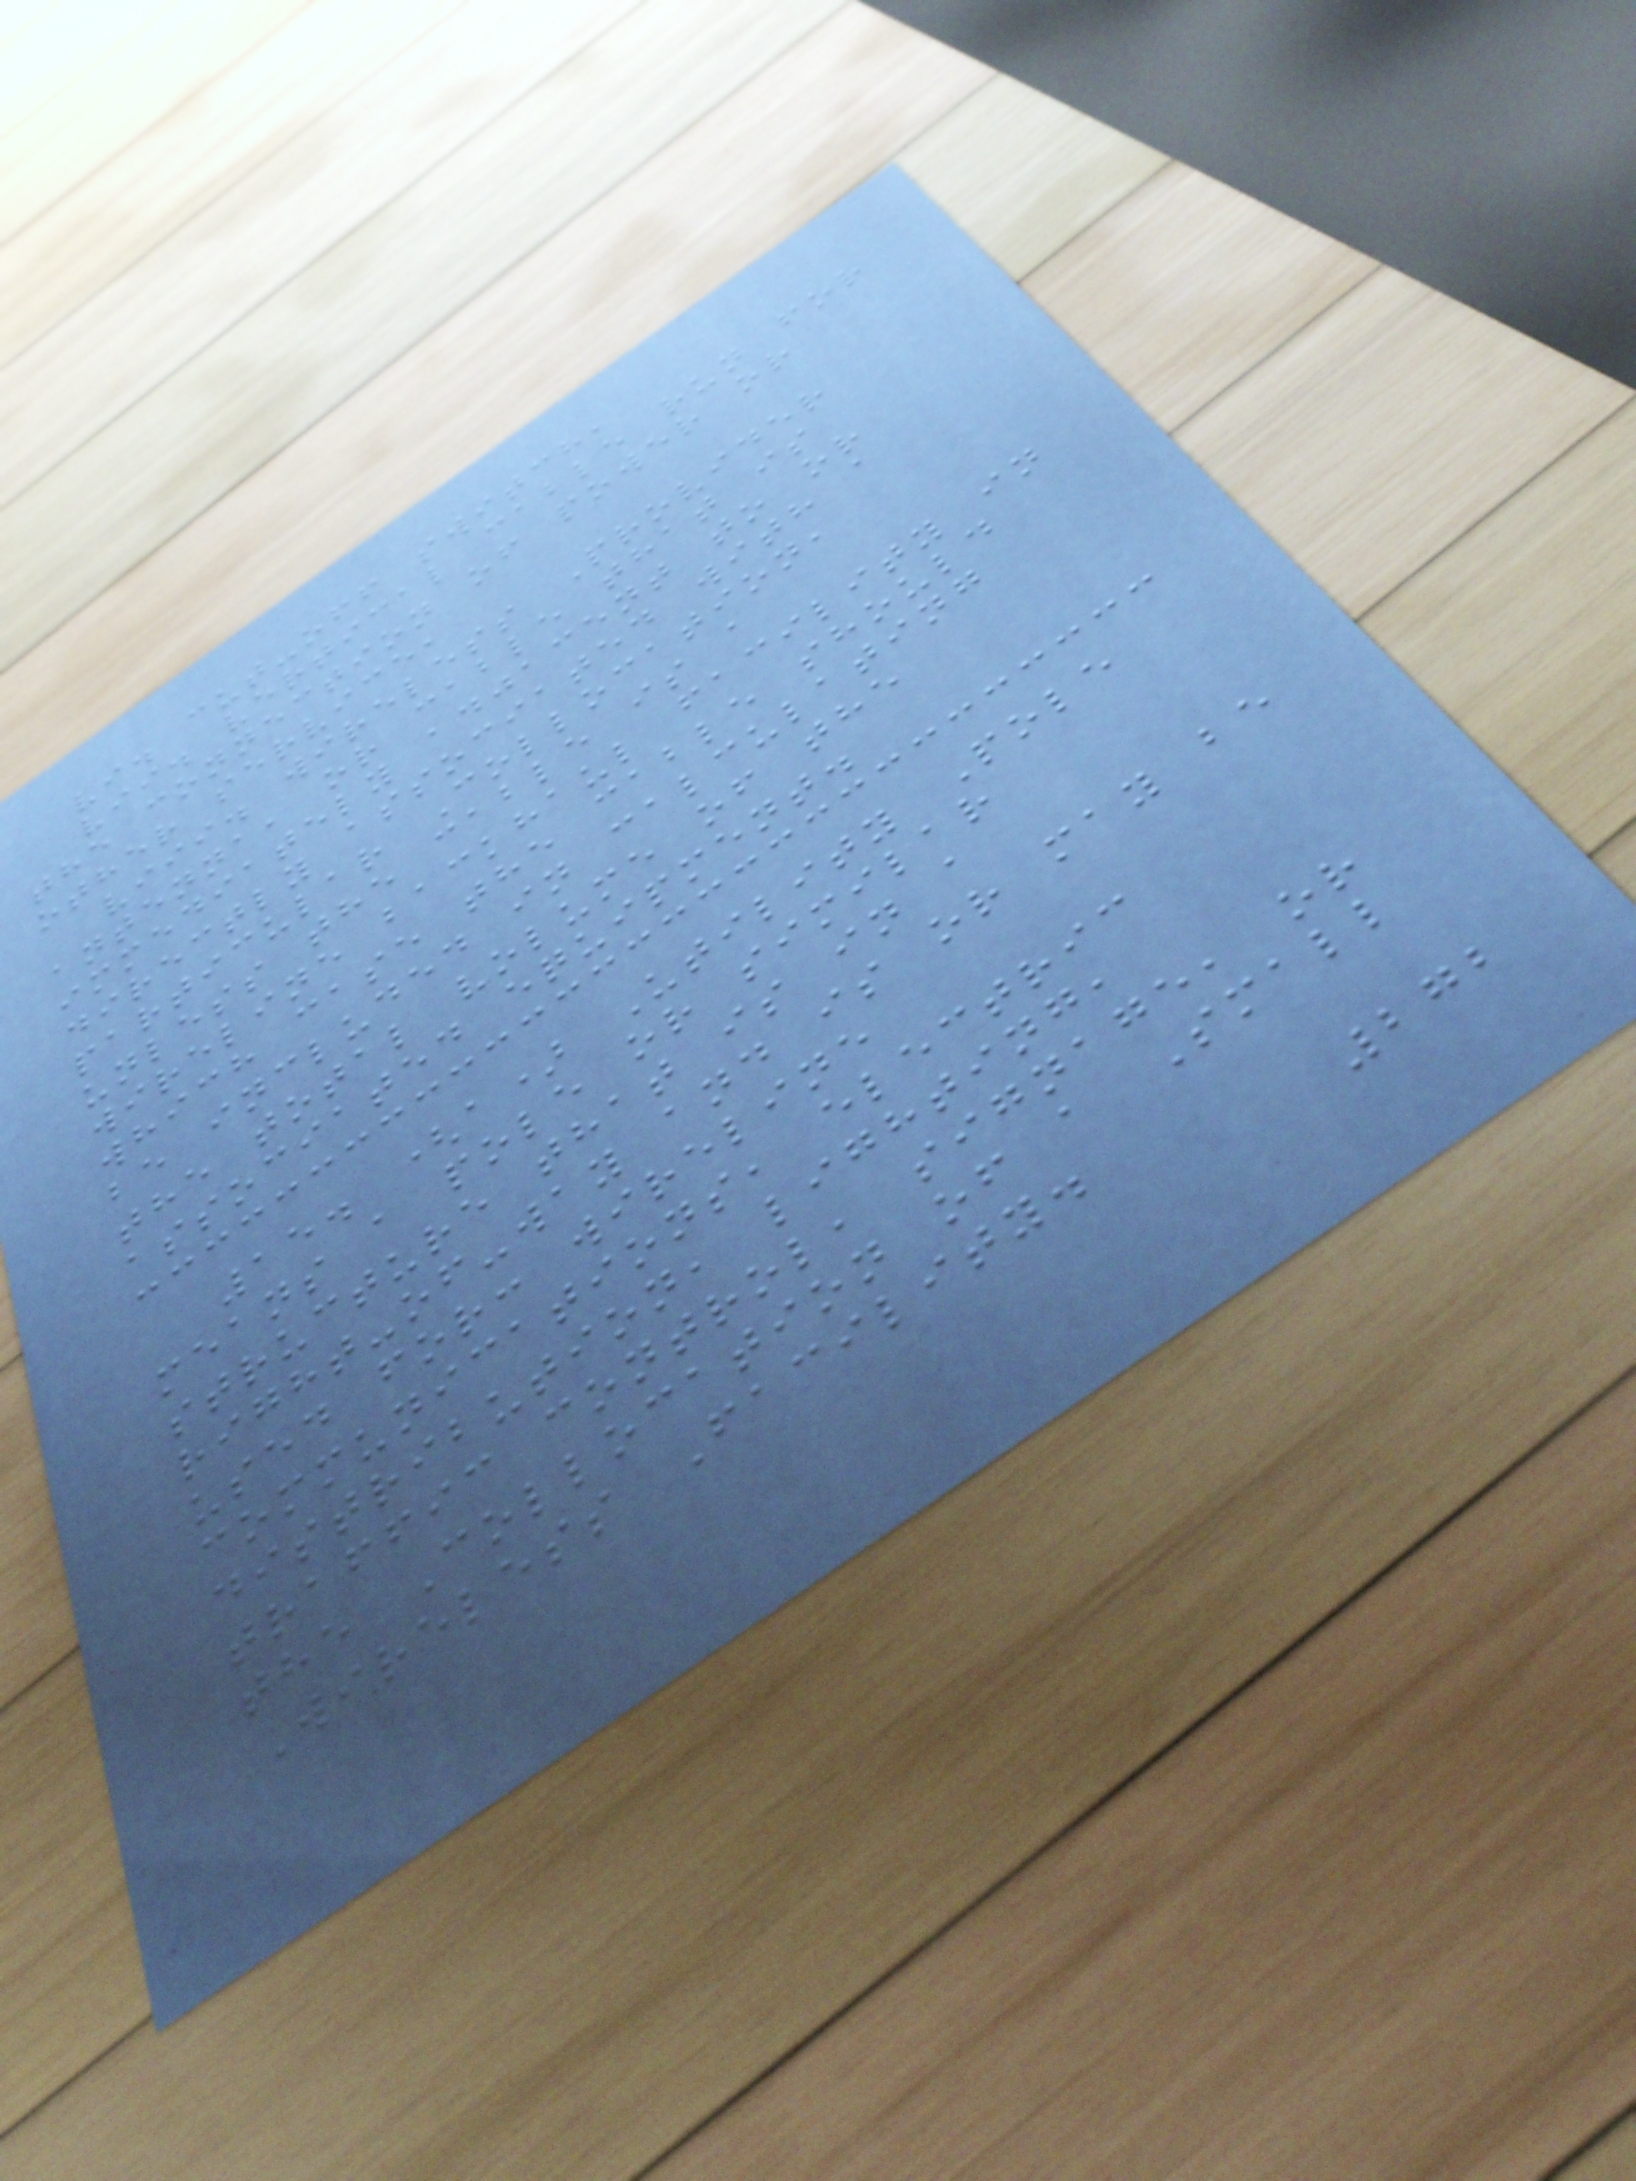vi. cut-off switch,
vii. vertical cable run for
the connection of power or
other service,
viii. wireless Provider
antenna, or cable that is
immediately adjacent to or
directly associated with a
particular Collocation,
unless the cable is a
wireline backhaul facility in
which case the cable should
be included in calculating
the total volume of the
associated equipment.
15. (a) Utility Pole
means a pole or similar
structure that is in a
right-of-way and is or may be
used for: wireline
communications, electric
distribution, lighting,
traffic control, signage, or
the Collocation of a Small
Wireless Facility.
272
